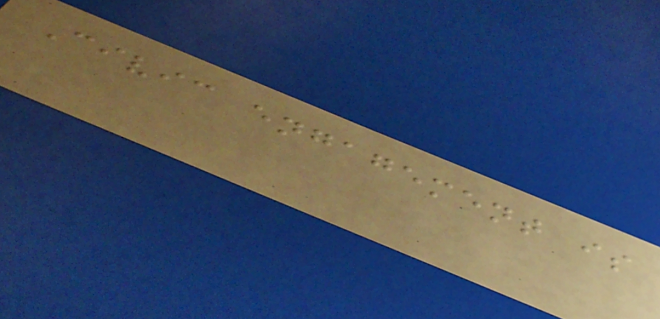Civic engagement is
